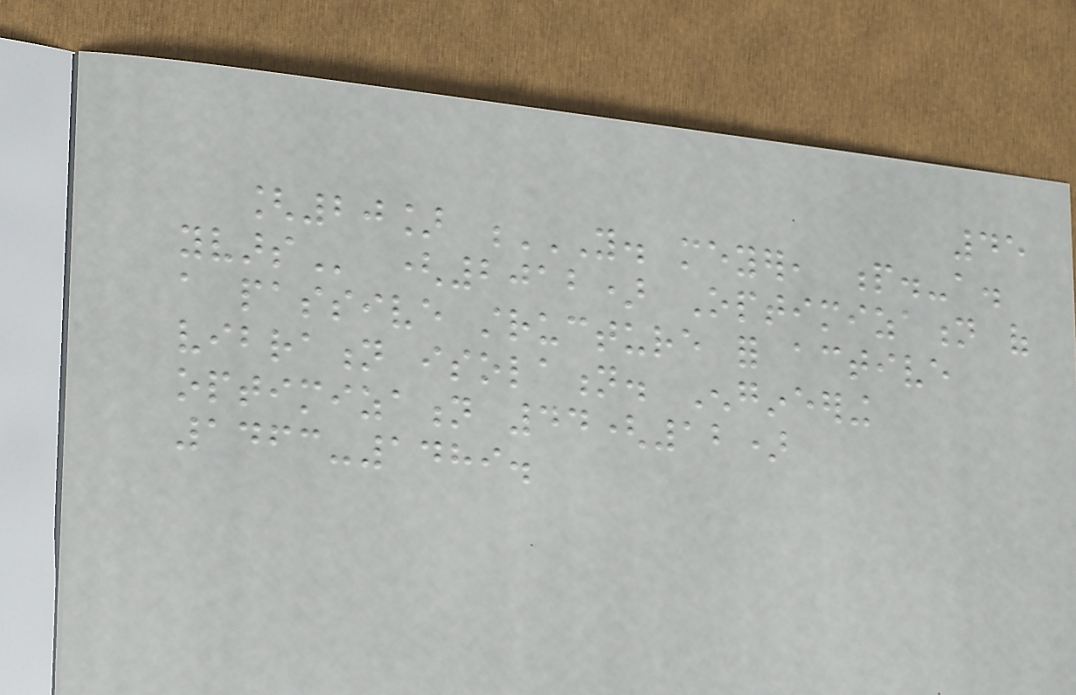45
[20] Y. MEYER, P.-A.
YVARS (2012) Optimization of
a passive structure for active
vibration isolation. Engineering
optimization 44(12)
1463-1489.
